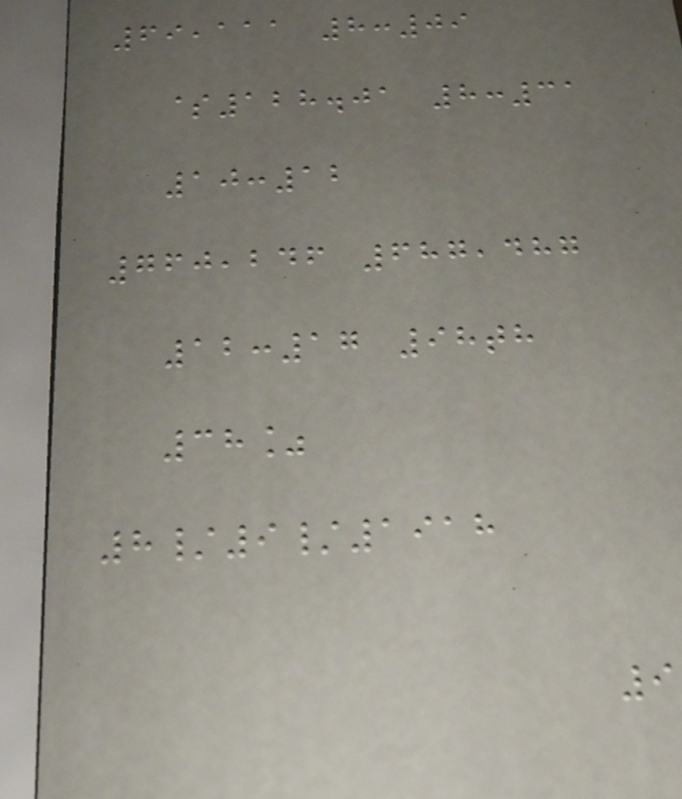69,111 8:09
$128.01 8:31
10:12
760,246 687,487
12:17 98th
38%
8/9/1918
9
